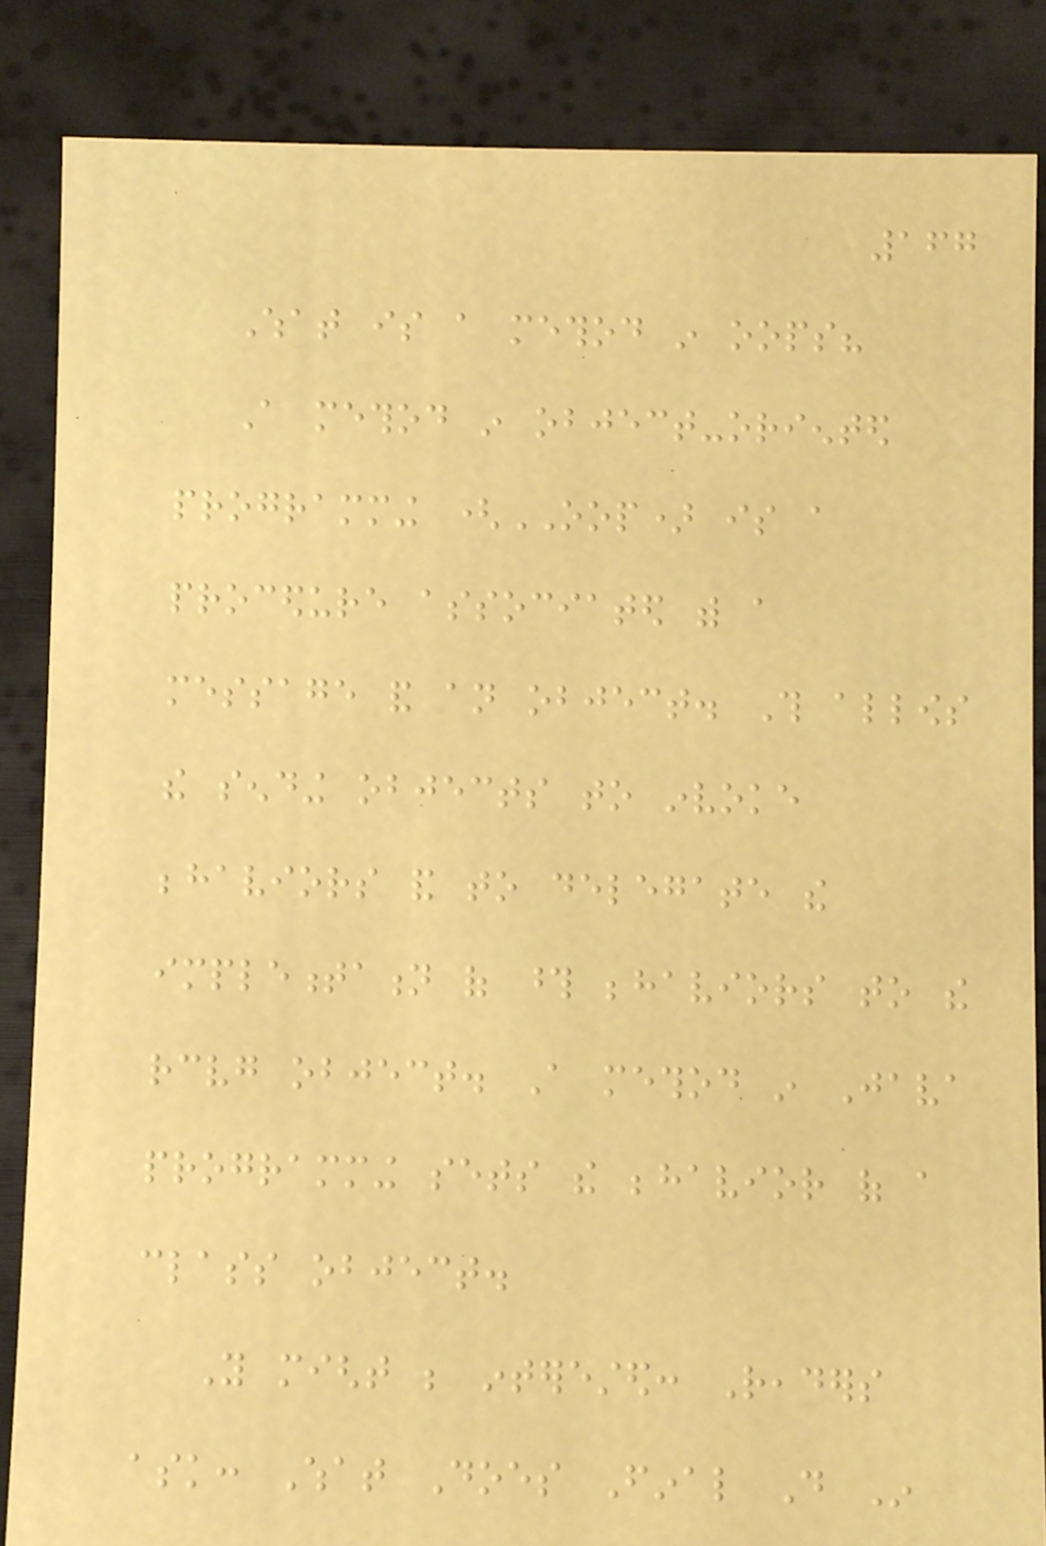167
What is a method in oops?
A method in object-oriented
programming (OOP) is a
procedure associated with a
message and an object. This allows
the sending objects to invoke
behaviors and to delegate the
implementation of those behaviors to the
receiving object. A method in Java
programming sets the behavior of a
class object.
You might be interested: Readers
ask: What Does Final Do In
